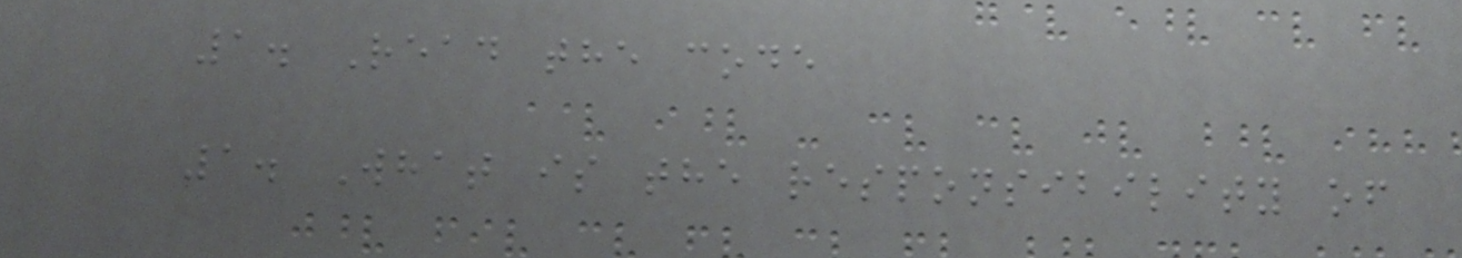1. Read the code
1. What is the responsibility of
